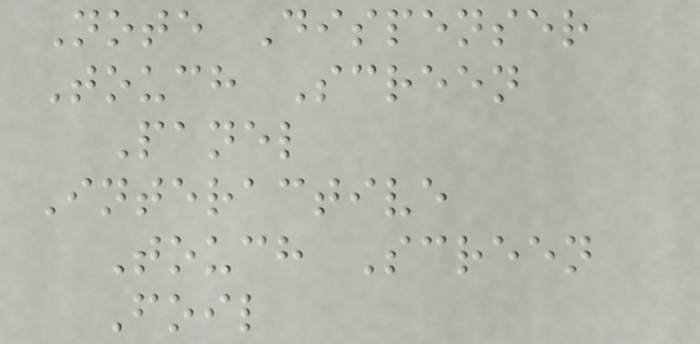Note Dispenser
Touch Screen
Panel
Interactive
Touch Screen
Foil
